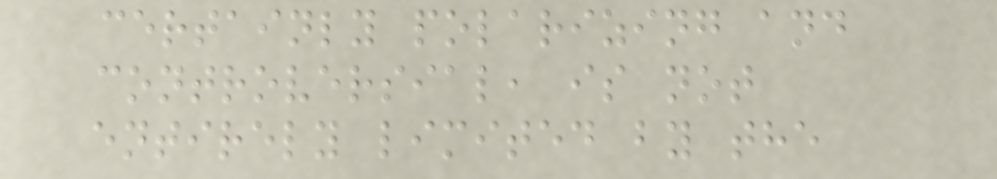certainly polarizing and
controversial, is not
entirely limited by the
